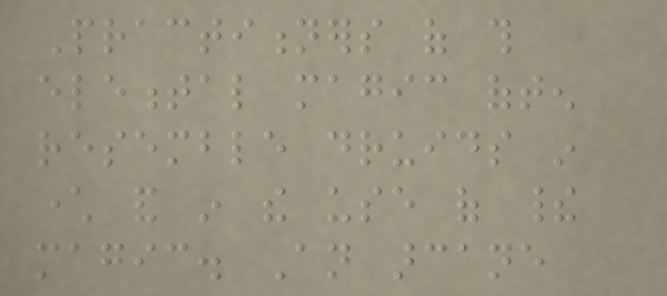Practitioners of this
elemental magic often
resemble druids in
character and in the use of their
magic. An arcane
